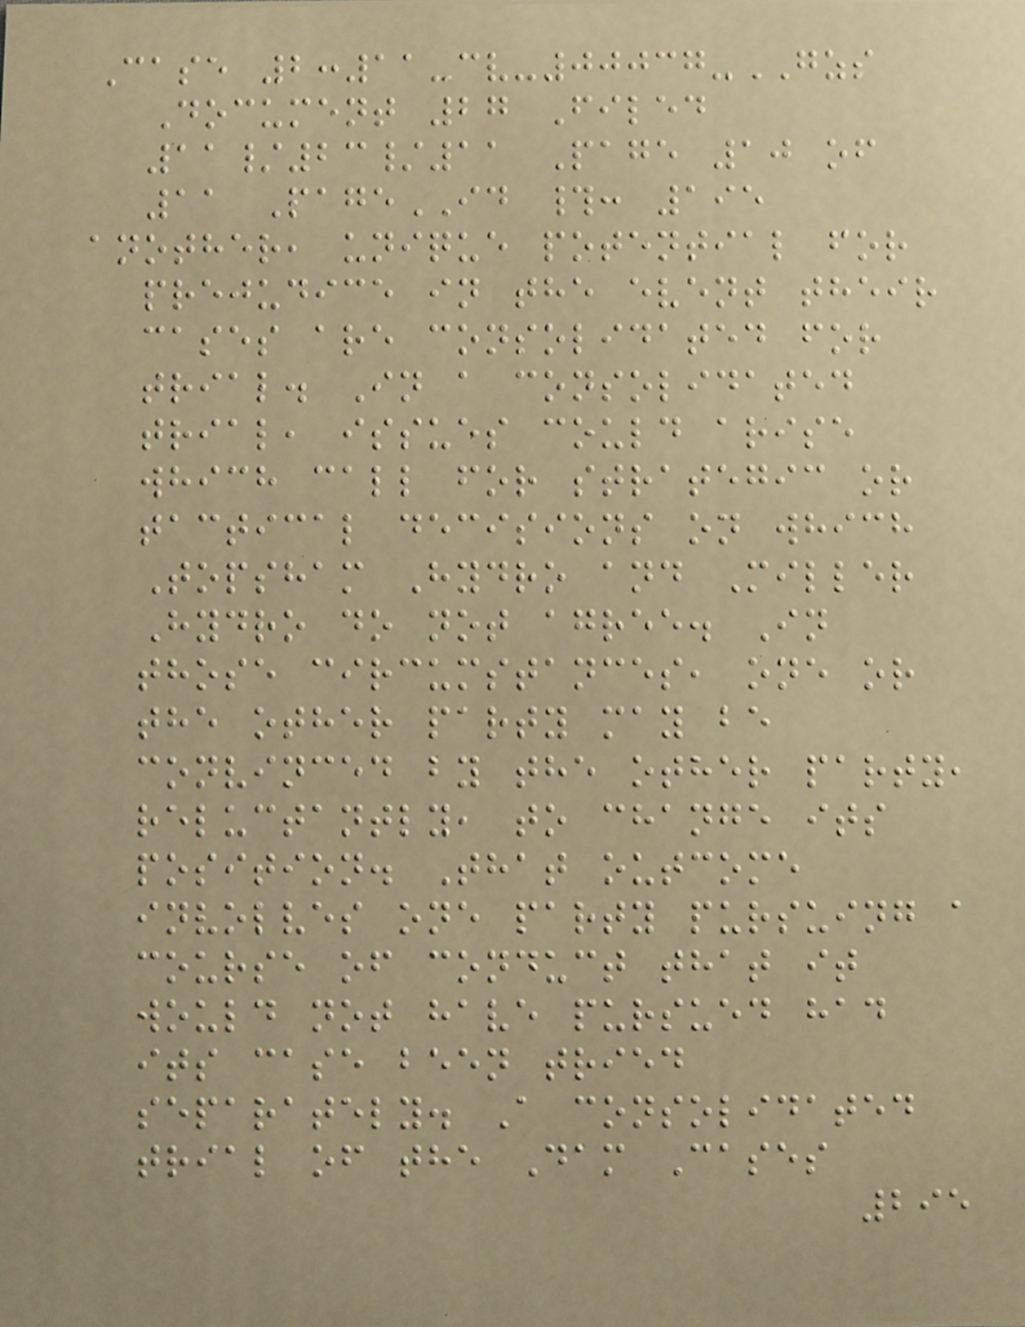Case 2:11-cv-00037-GZS
Document 27 Filed
11/23/11 Page 10 of
11 PageID #: 195
another, unique potential for
prejudice in the event their
cases are consolidated for
trial. In a consolidated
trial, issues could arise
which call for strategic or
tactical decisions on which
Topsham Hydro and Miller
Hydro do not agree. In
those circumstances, one or
the other party may be
convinced by the other party,
reluctantly, to change its
position. That outcome
involves one party pursuing a
course of conduct that it
would not have pursued had
its case been tried
separately. A consolidated
trial of the Dam Cases
295
